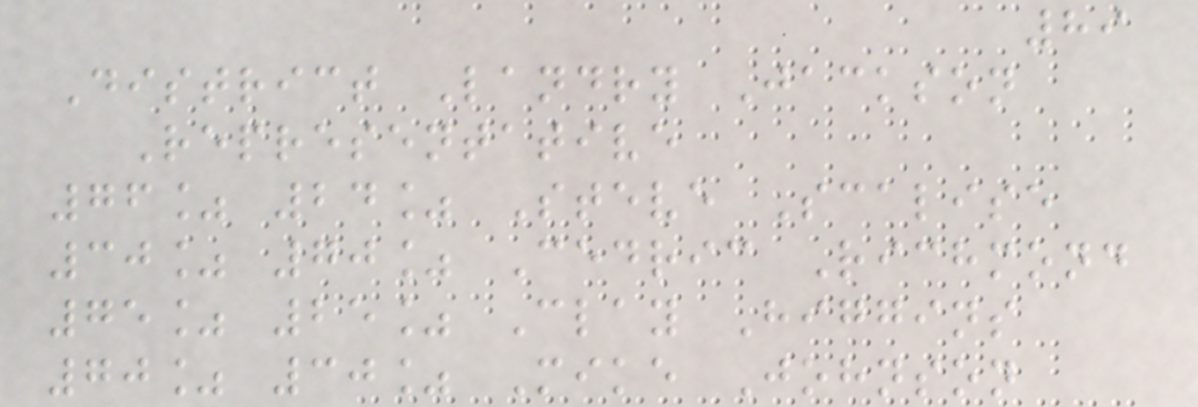89
District Landry Jackson
Representative
76% 24% Steve Scalise
30% 70% Cedric Richmond
75% 25% Clay Higgins
70% 30% Mike Johnson
